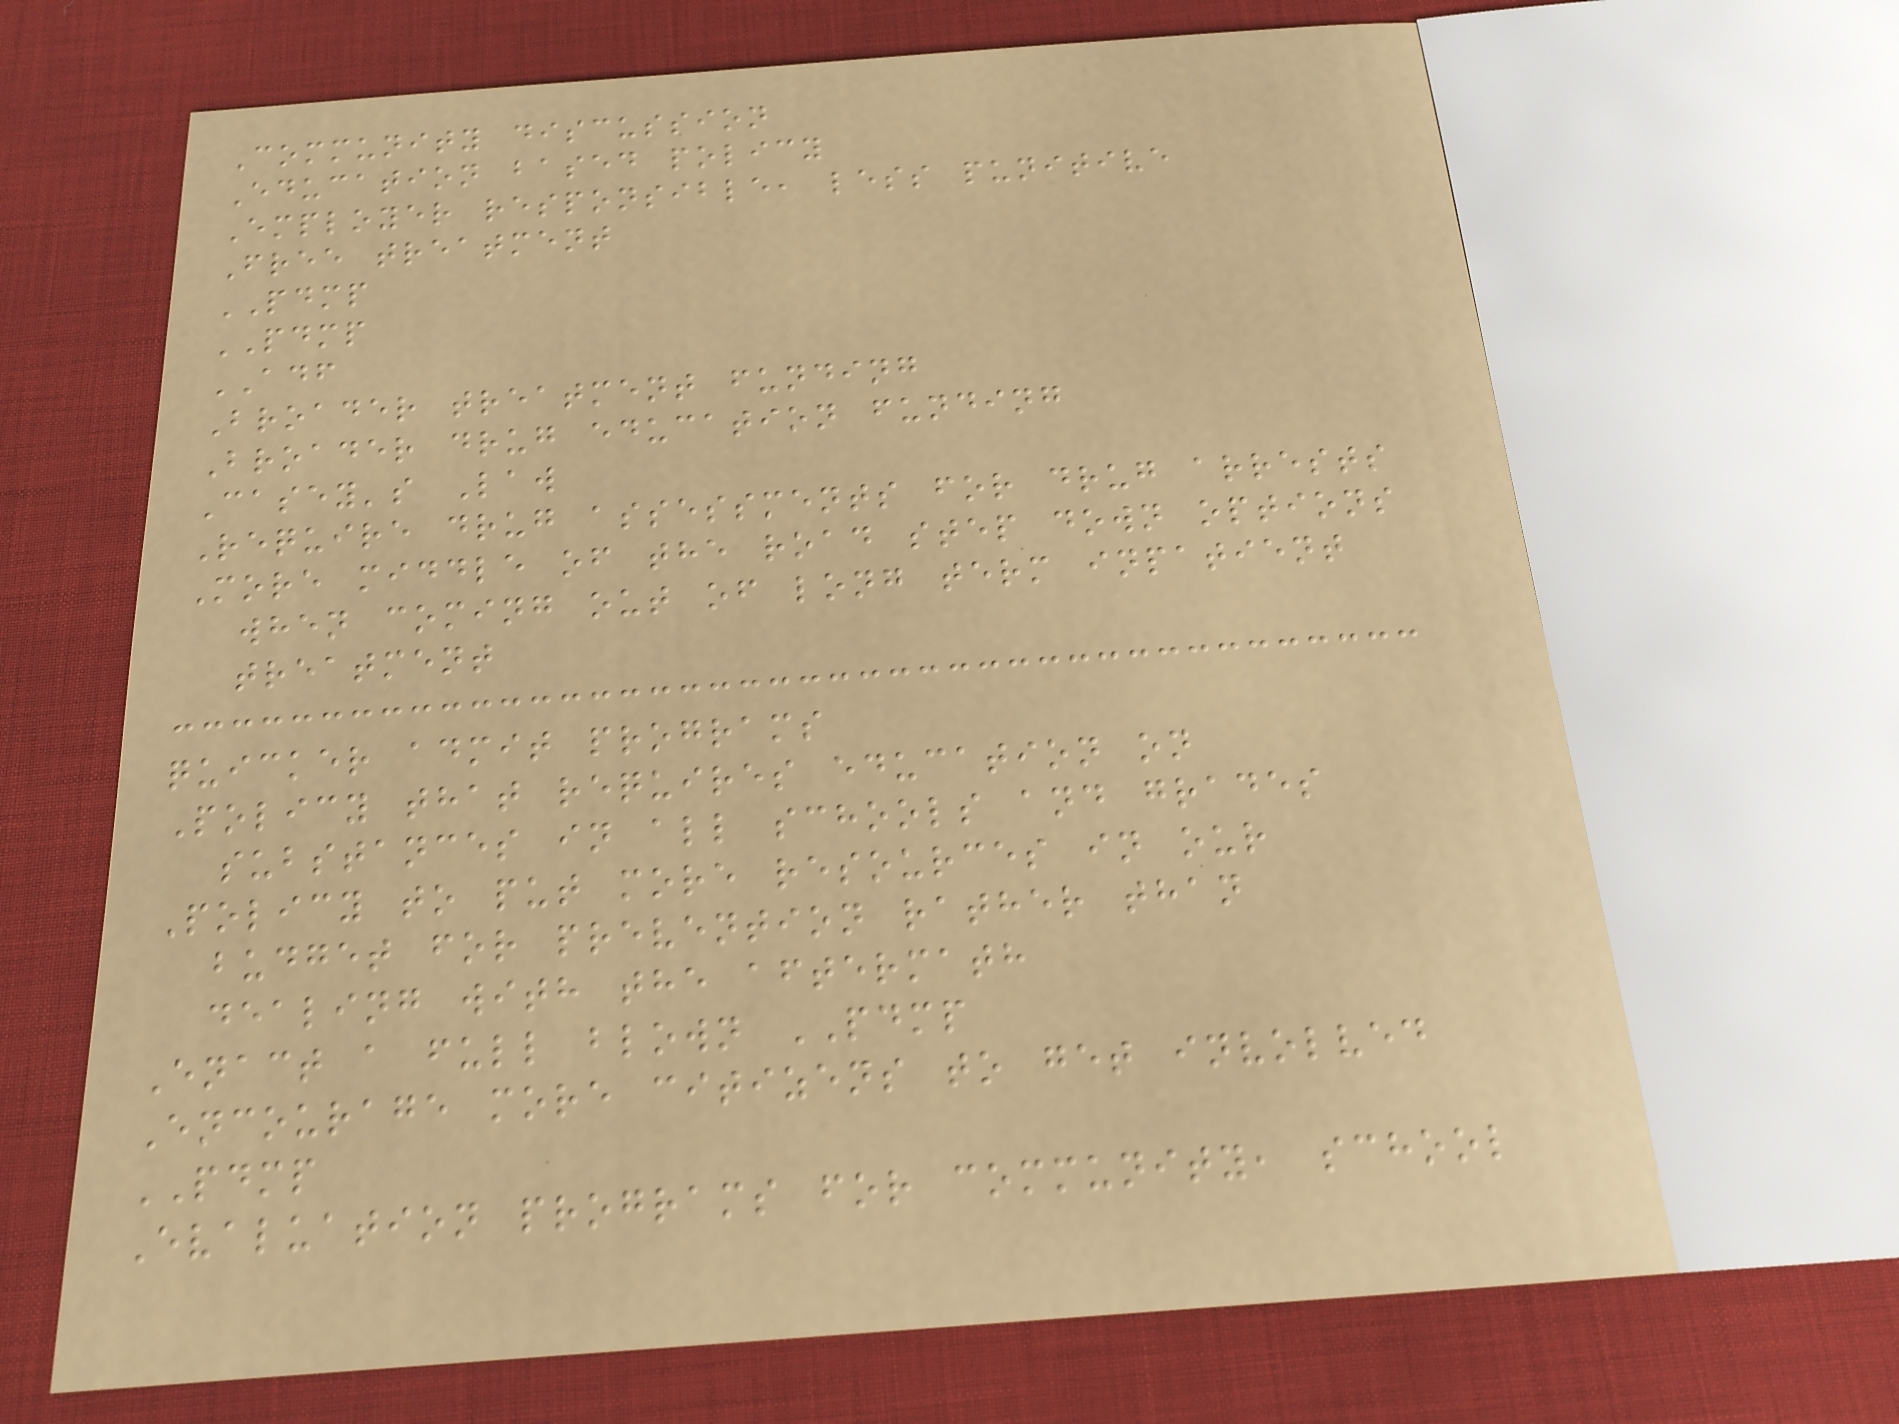Community discussion
Education based policy
Employer responsible, less punitive
Free treatment
PDMP
PDMP
ADF
Broader treatment funding
Broader drug education funding
Casey's Law
Require drug assessments for drug arrests
More middle of the road step down options
when coming out of long term inpatient
treatment
quicker admit programs
Policy that requires education on
substances in all schools and grades
Policy to put more resources in our
budget for prevention rather than
dealing with the aftermath
Enact a full blown PDMP
Encourage more citizens to get involved
PDMP
Evaluation programs for community, school
